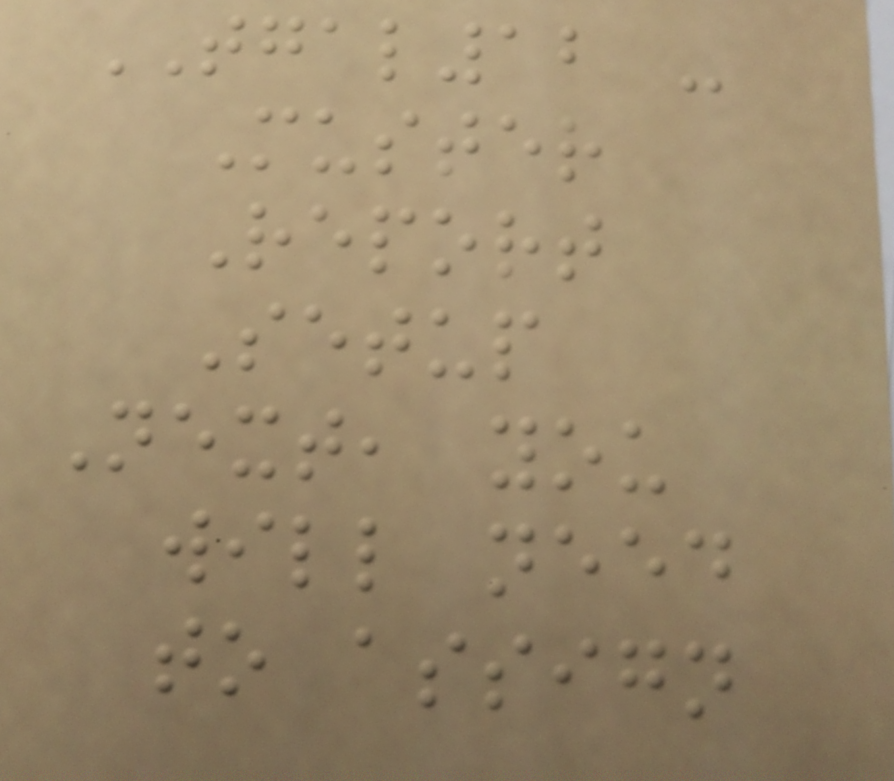TGAL12 -
Muster
Report
Setup
Next, you
will need
to assign
